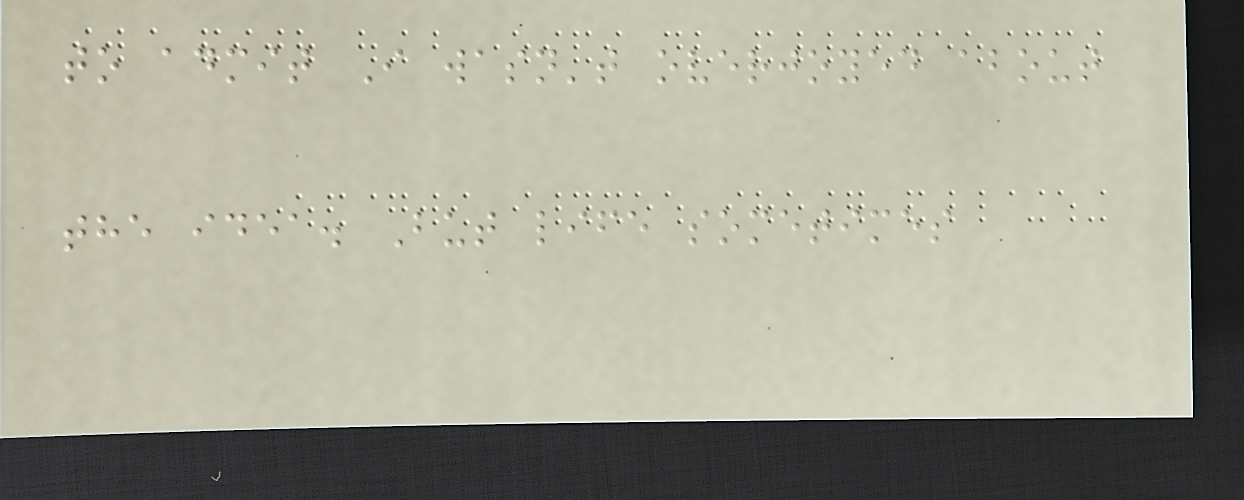to admit I wasn't overjoyed about
the idea. But life sometimes
